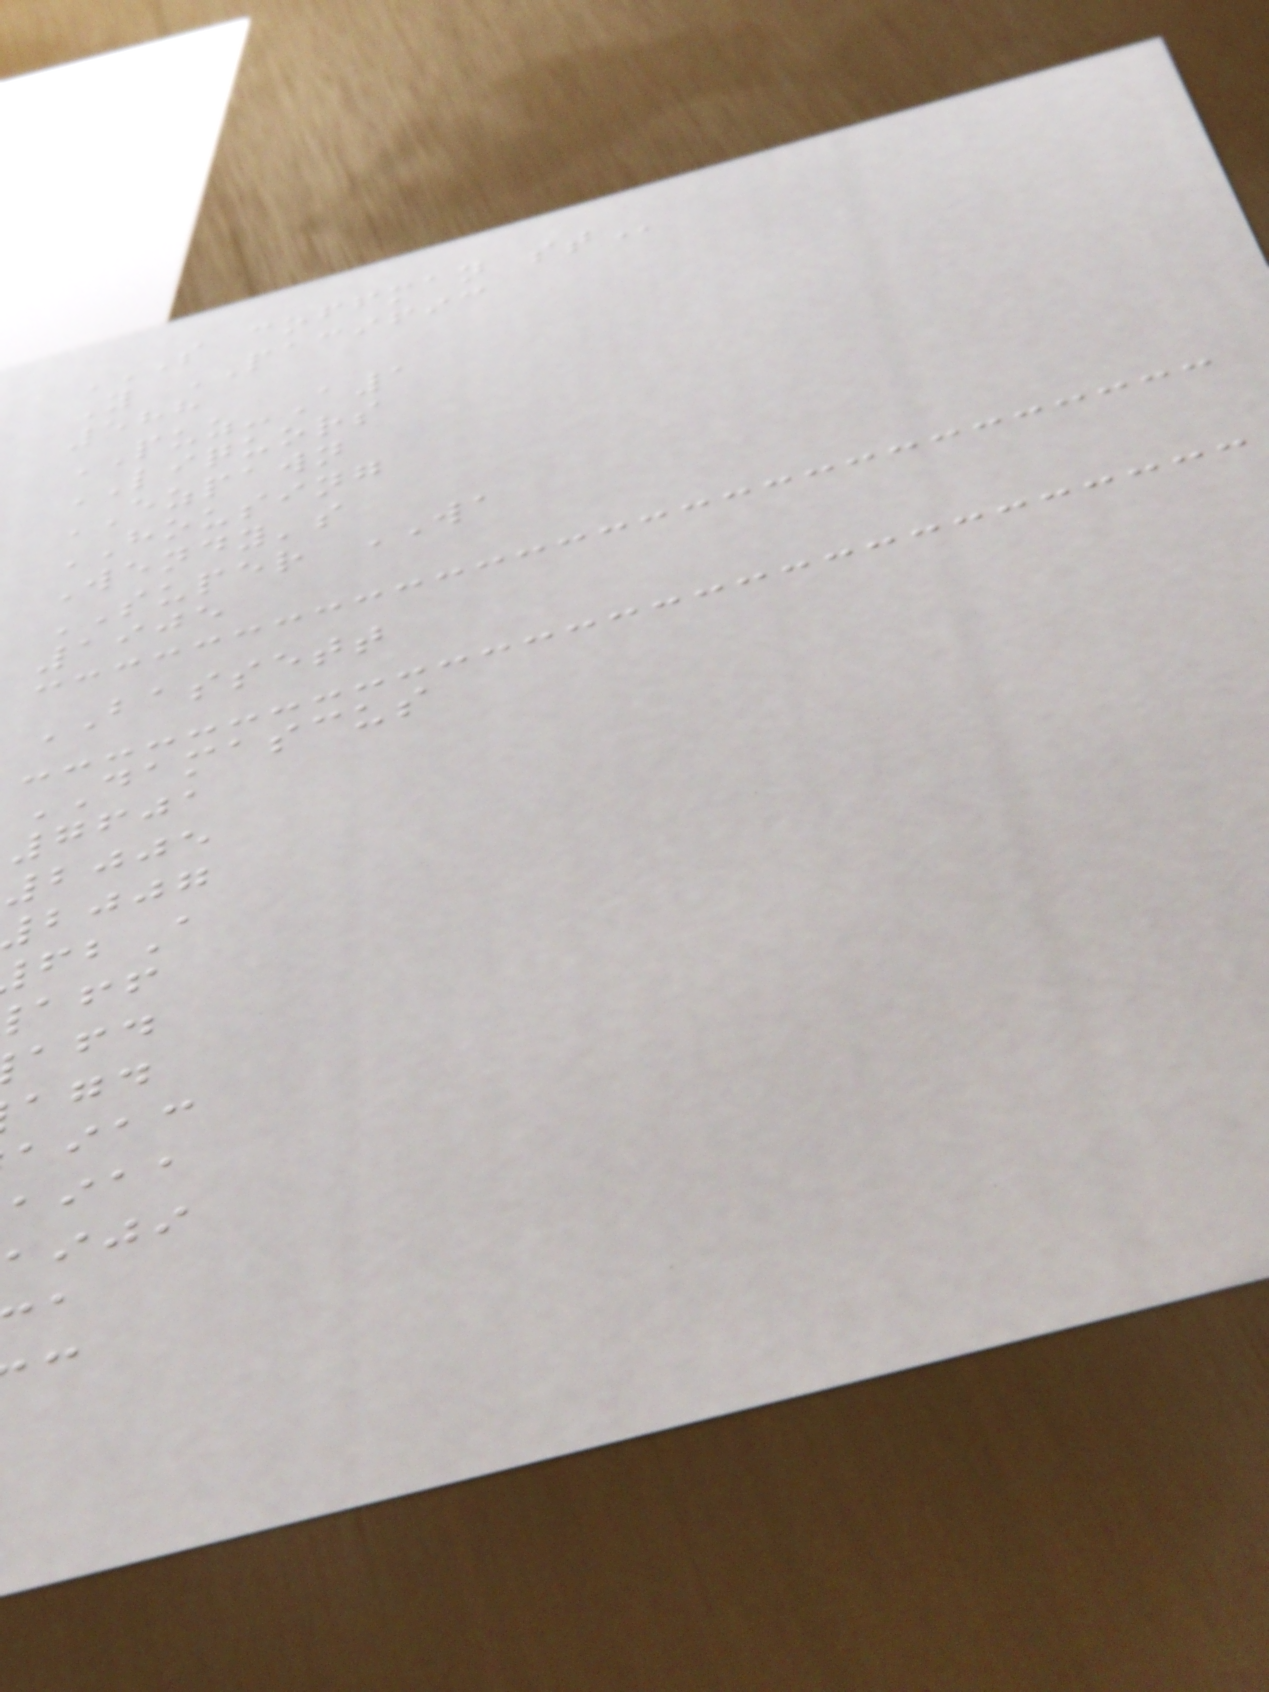S COFFMAN ST
Y PACIFIC
588
PUZ-A1
LIQUORS
EZPAWN
HOUSING
Wendy's
SUPER WA
1905
BASSETT
DAMASCUS
7601
2005
bjjg
aiac
aiaa
aiji
